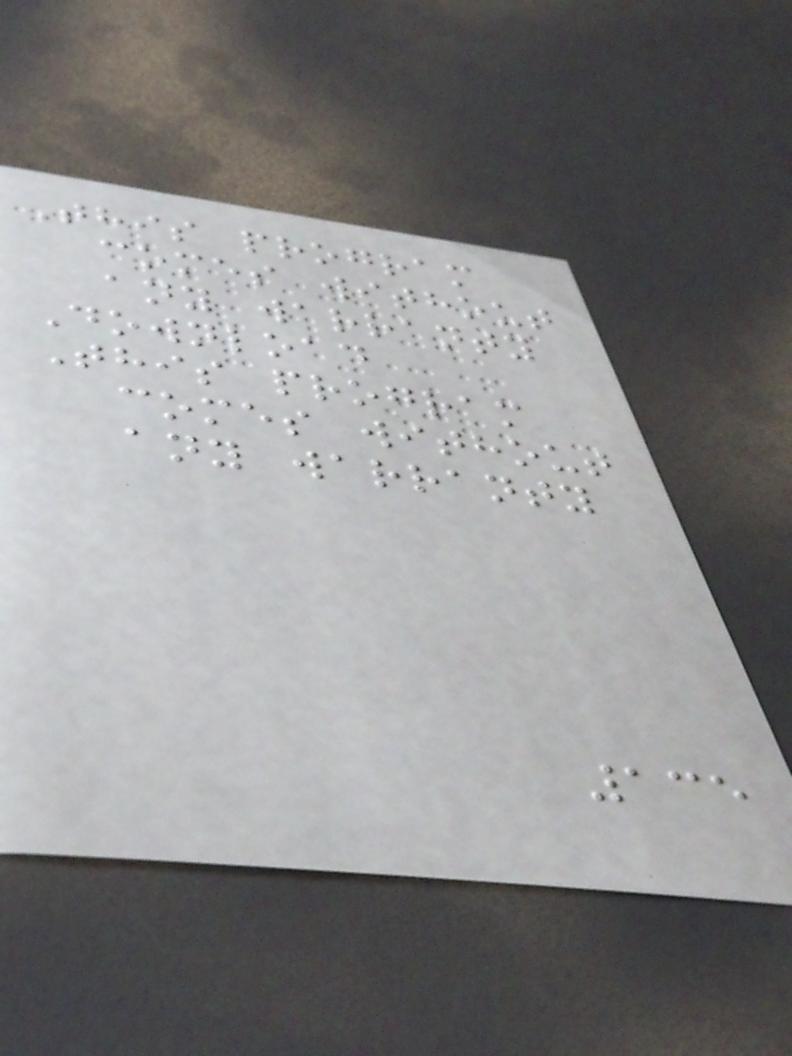This program
comes without
any warranty
Download
This program
comes without
any warranty
135
